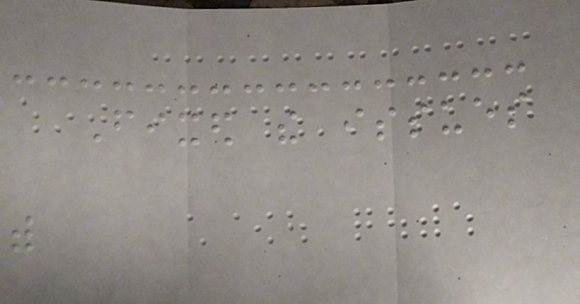Fixed the issues
with
